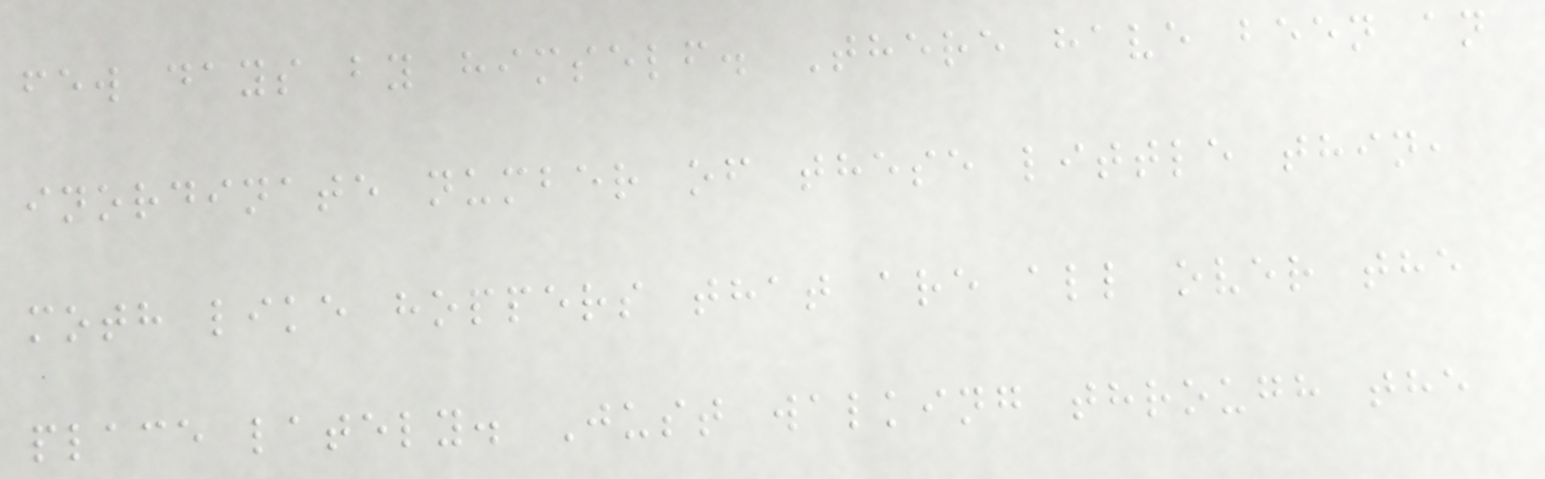few days by himself. There have been an
inordinate number of these little thin,
moth like hoppers that are all over the
place lately. Just walking through the
